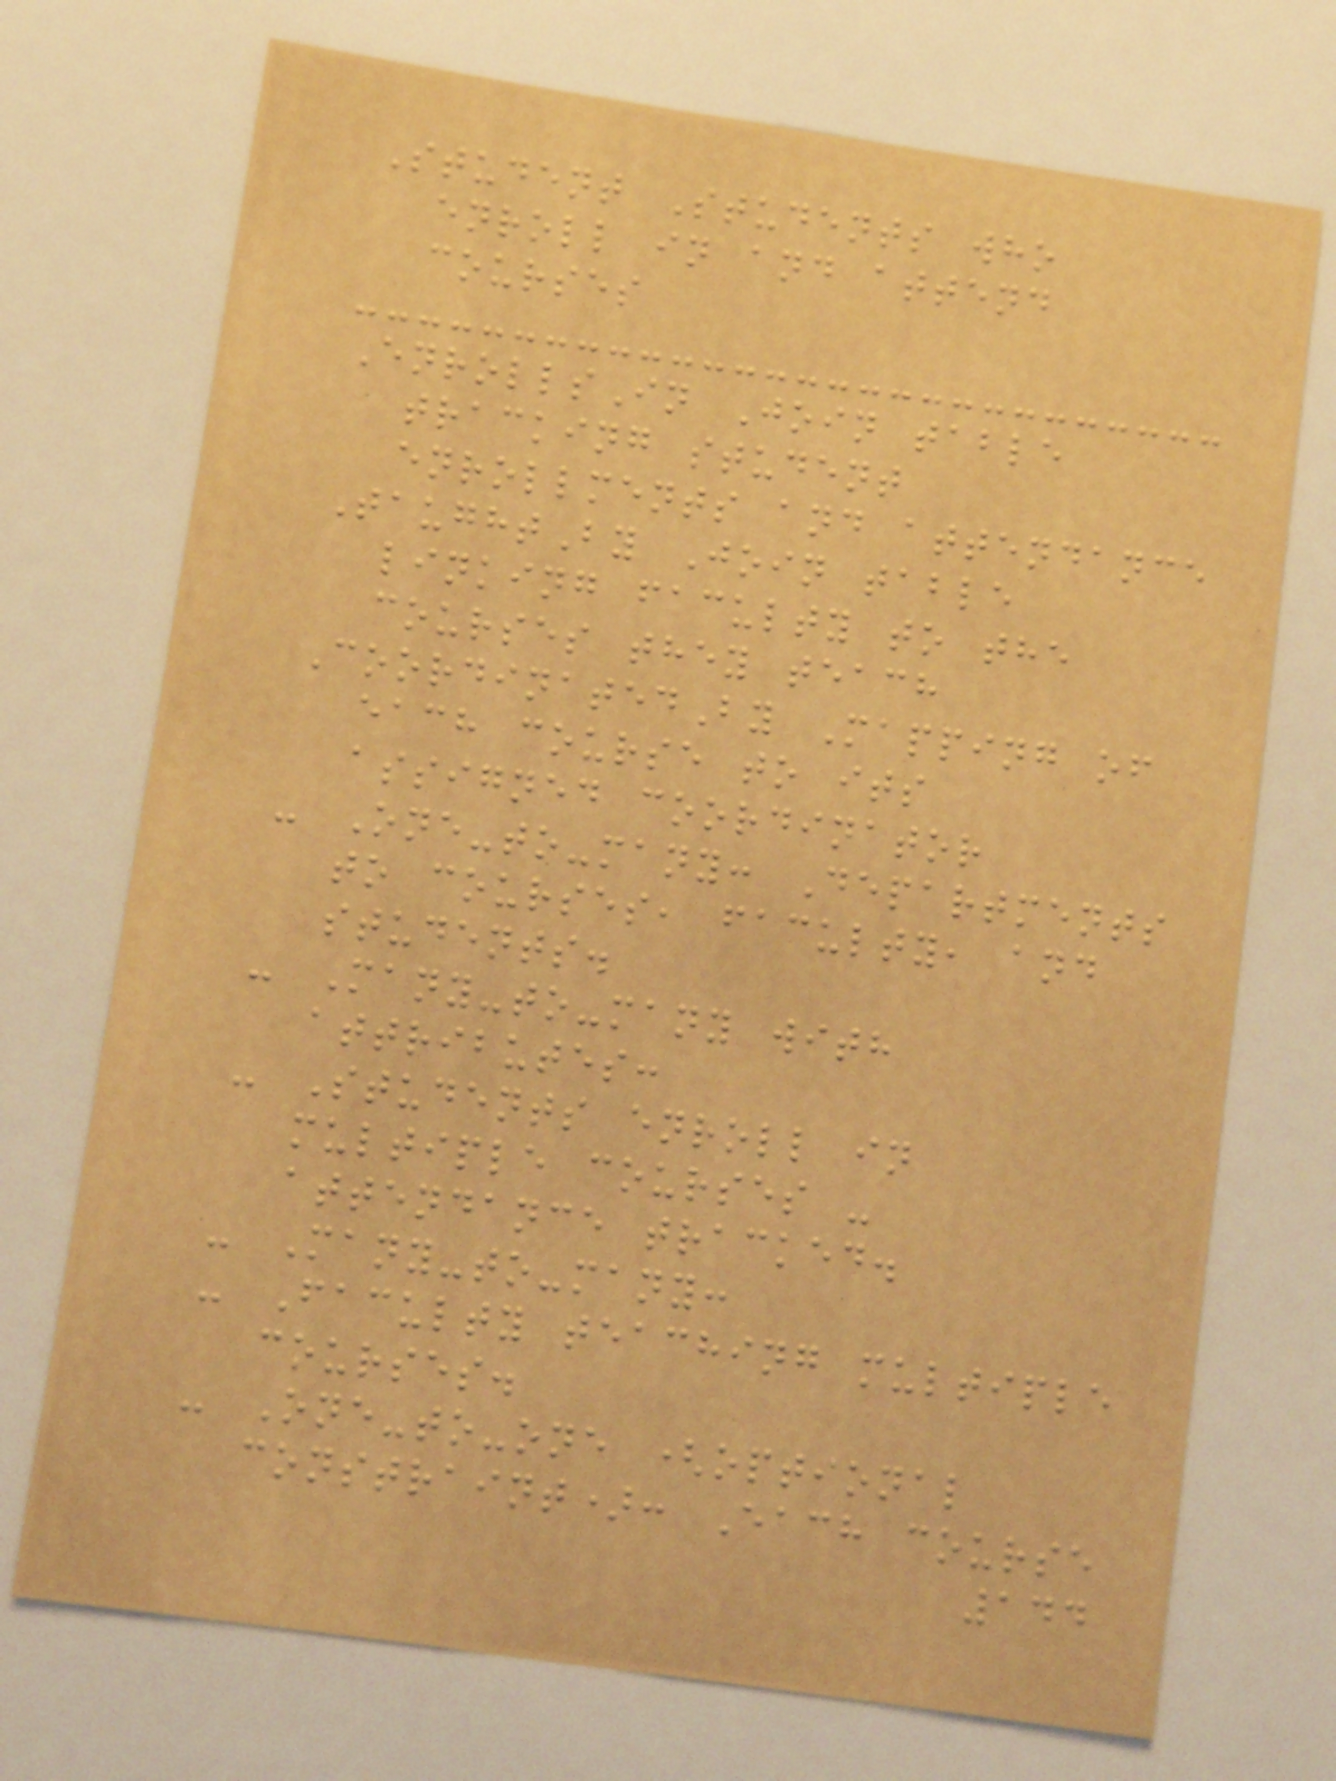Student Students who
enroll in and attend
courses
EnrollsIn Join table
tracking student
enrollments and attendance
TaughtBy Join table
linking faculty to the
courses they teach
CoordinatedBy Mapping of
each course to its
assigned coordinator
- One-to-many: Departments
to courses, faculty, and
students.
- Many-to-many with
attributes:
- Students enroll in
multiple courses -
attendance tracked.
- Many-to-many:
- Faculty teaching multiple
courses.
- One-to-one (optional
constraint): Each course
144
